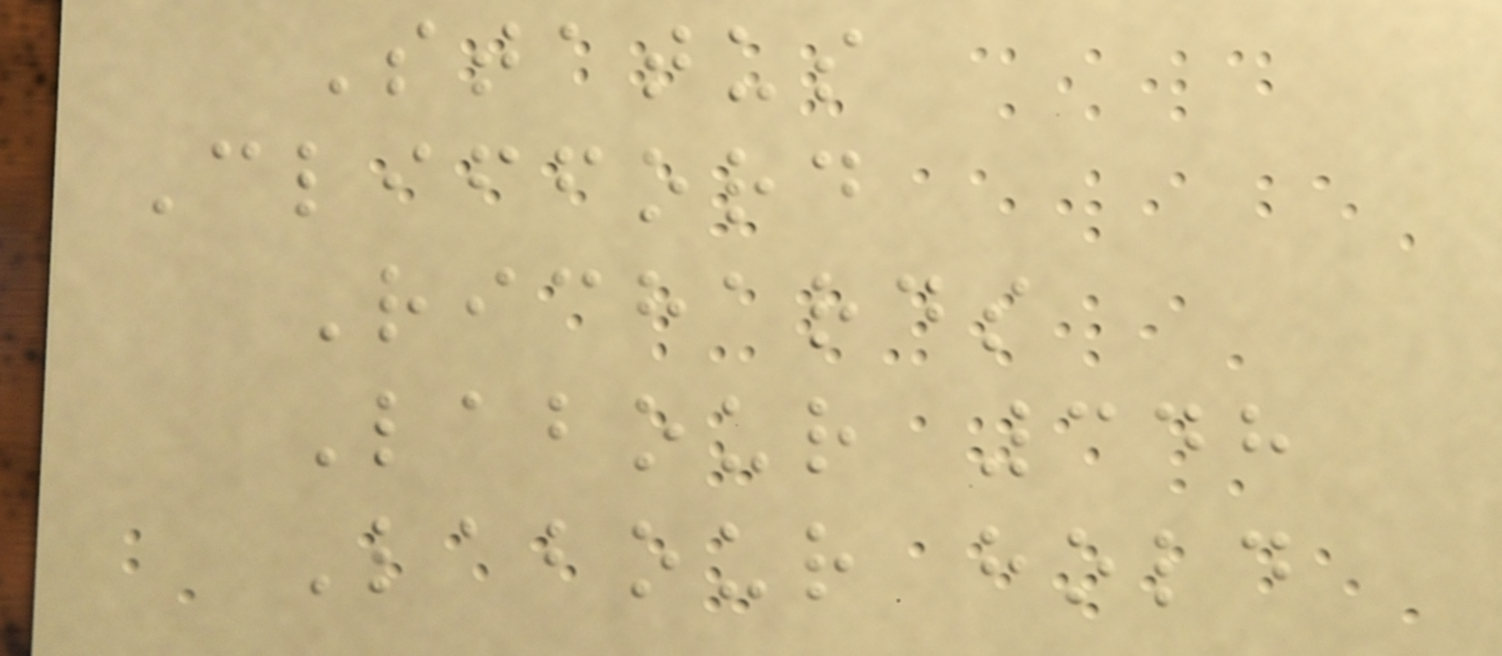Status
Clifford
Richards
Labour 348
Labour hold
